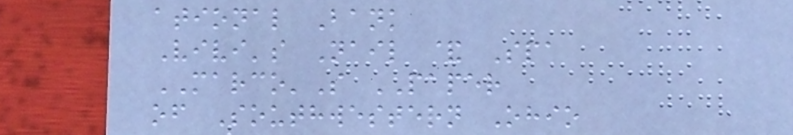ational Bank
Vivi's Nail & Spa
MARCO'S PAPER
of Southwestern Ohio
